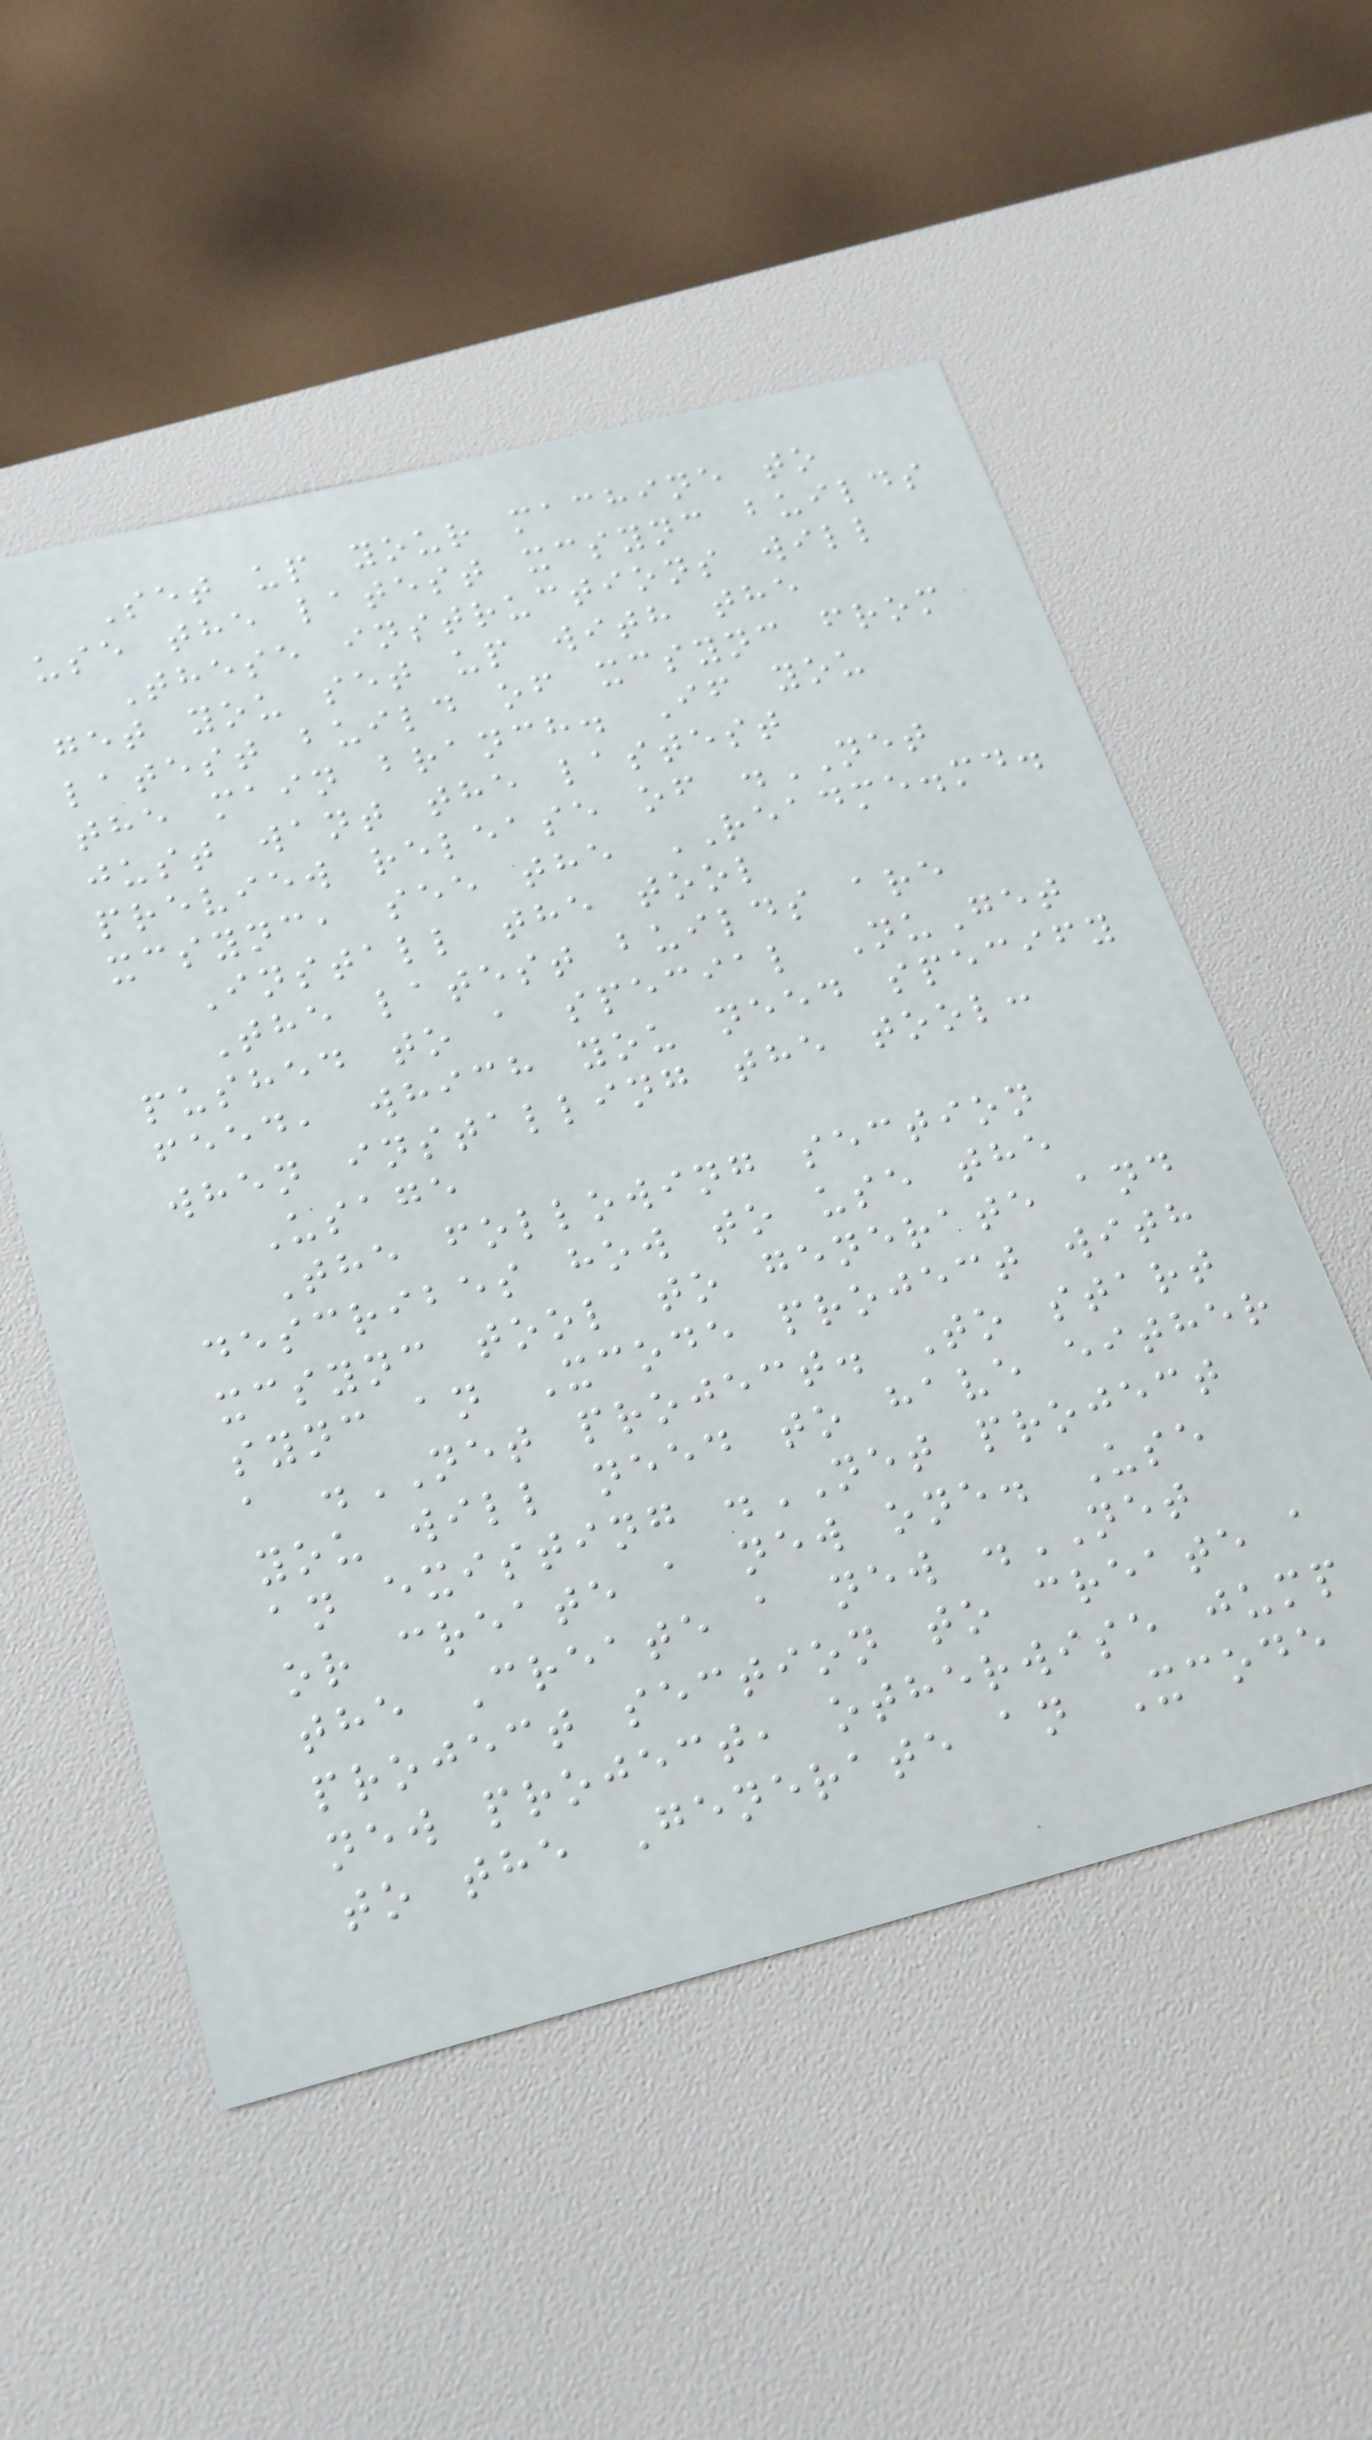Set up your machine to
use the latest xcsync builds
These instructions will
get you set up with the
latest build of xcsync from
the main branch. If you
just want the lastest
preview release of .NET
xcsync, see the README.md.
Install the tool
The latest builds are
pushed to a special NuGet
feed, which you need specify
when installing the tool:
Usage
The following section
describes how to use the
xcsync tool to generate and
sync an Xcode project with
a .NET project. To start
you will need to have either
an existing .NET project
or create a new one. Use
the Create a new .NET
project section to create a
new project, otherwise jump
to the Generate an Xcode
